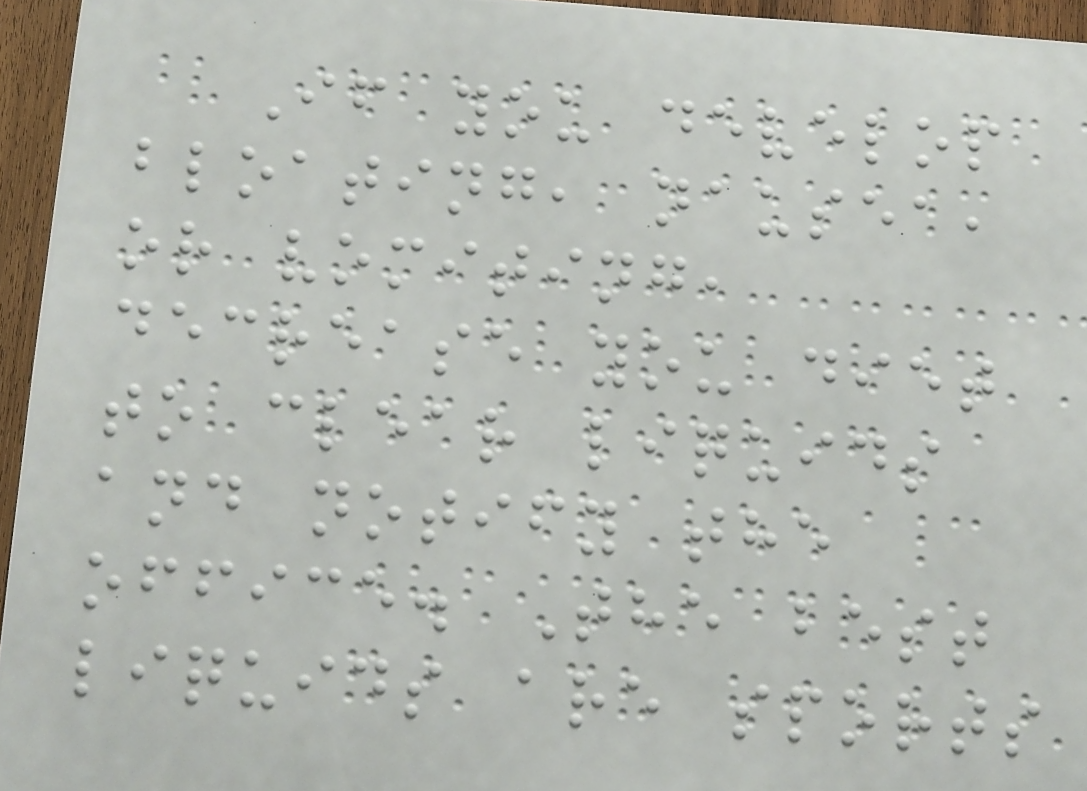If you develop
bloating, nausea,
or vomiting,
decrease you diet
to clear liquids
and notify the
office. The best
liquids are sports
